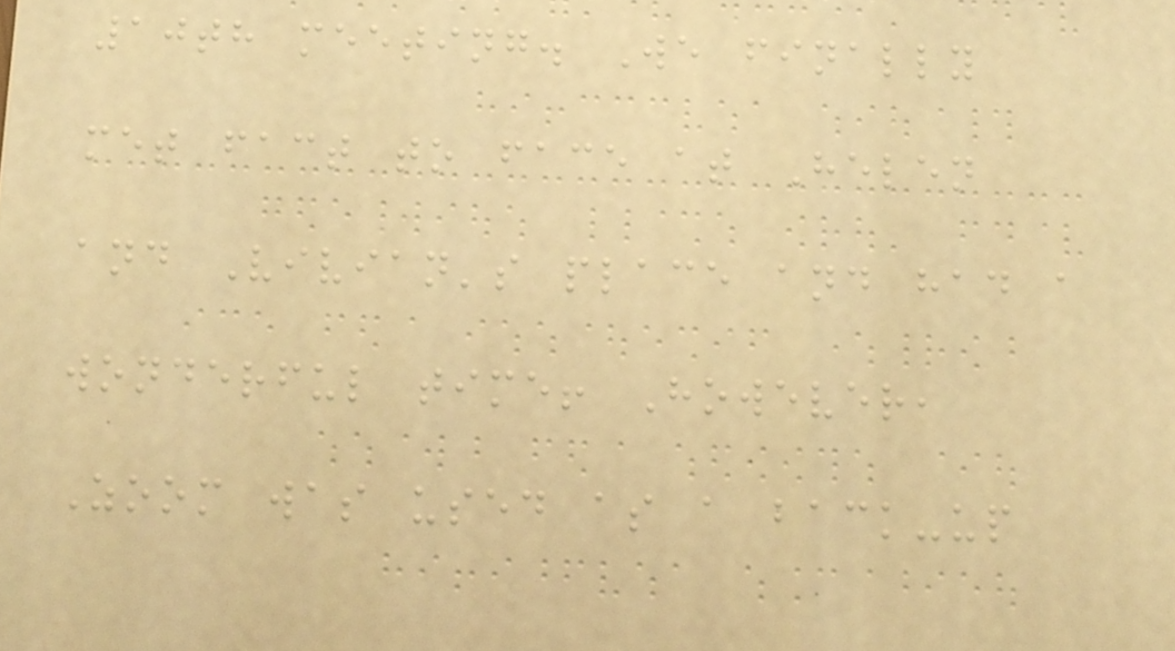10th meeting. We finally
met fact to face at Helen
and Vivian's place and had a
wonderful time! However,
Zoom was used as a back-up
